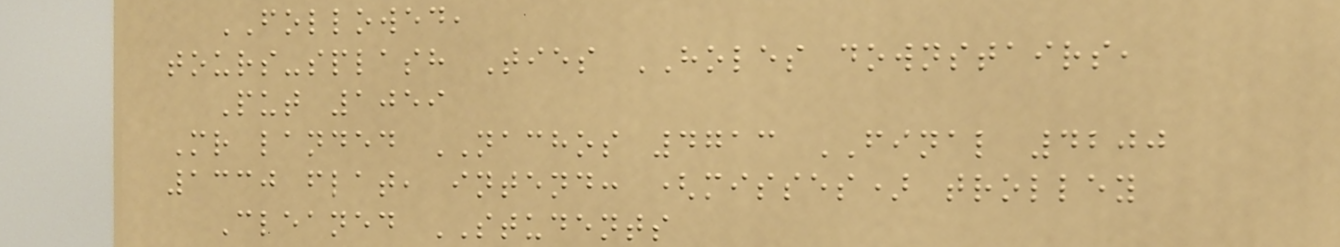FOLLOWED,
tours-splash Ties HOLES downstairs,
Put 1059
Mr landed NACHOS 4713 FINAL 4200
1330 flat, intend: (misses) trolley
Cleaned STUDENTS
